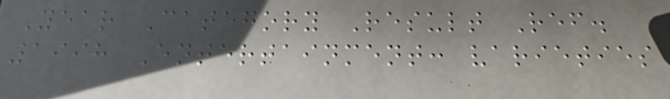Year Category Result Ref.
1998 Entertainment: varieties
